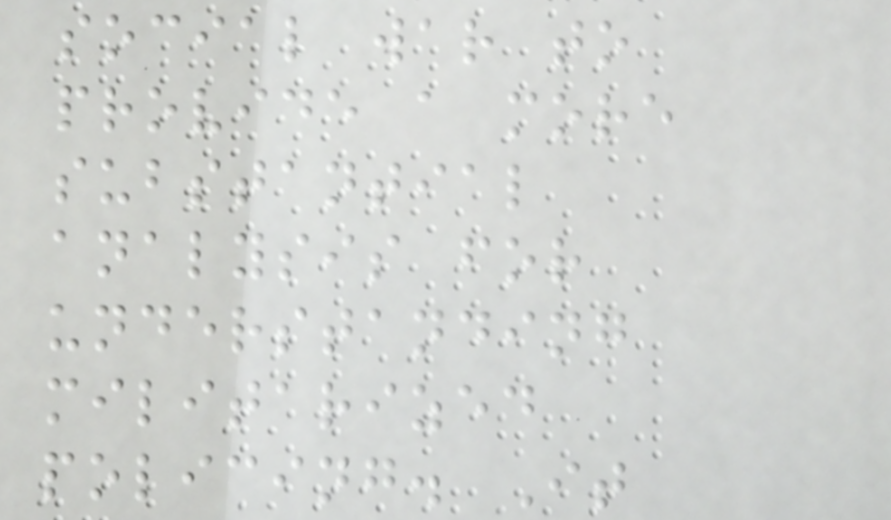social war to
provide a more
substantial
analysis for
understanding
militarized
policing. It
